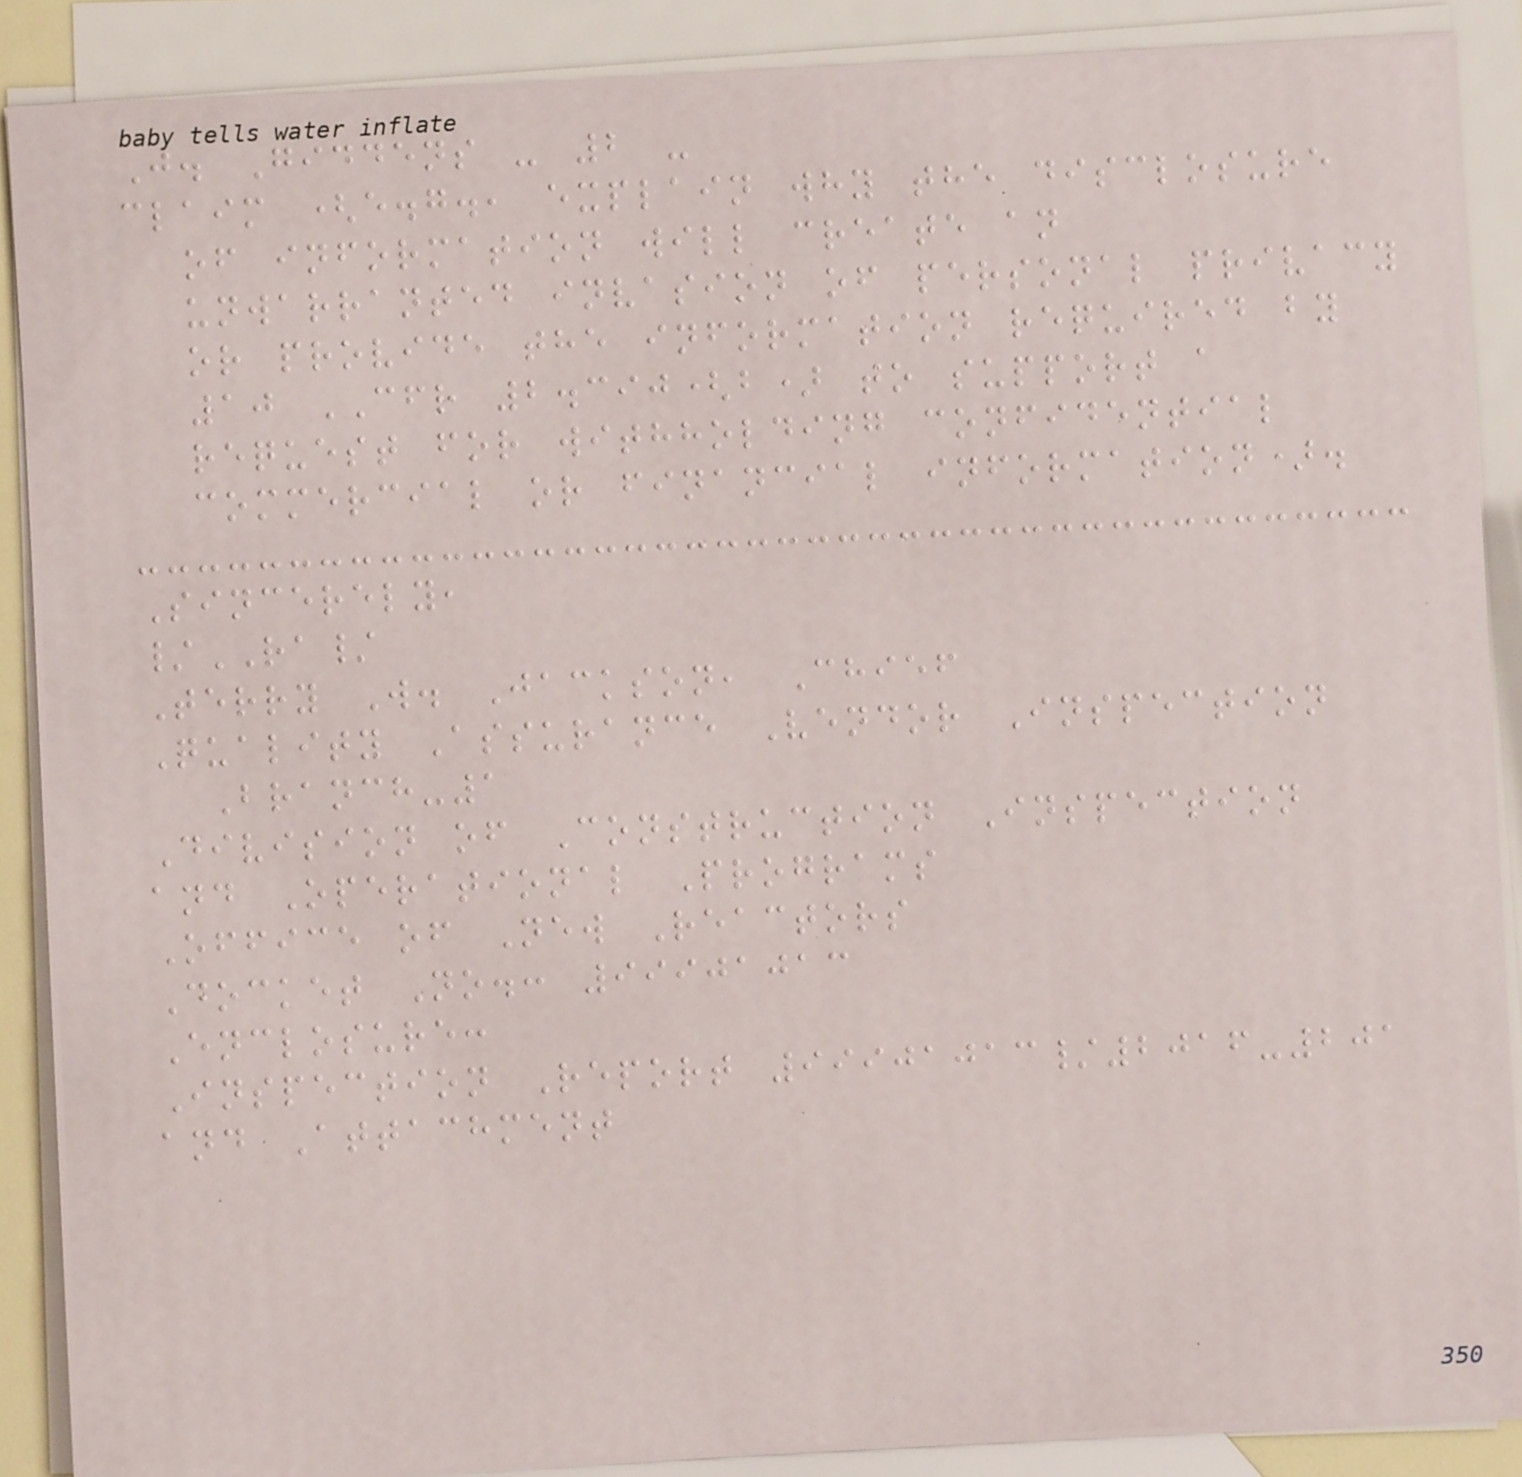J. Giddens - 2 -
claim (e.g., explain why the disclosure
of information will create an
unwarranted invasion of personal privacy
or provide the information required by
10 CFR 2.390(b) to support a
request for withholding confidential
commercial or financial information).
Sincerely,
/RA/
Terry W. Jackson, Chief
Quality Assurance Vendor Inspection
Branch-1
Division of Construction Inspection
and Operational Programs
Office of New Reactors
Docket No.: 99901013
Enclosure:
Inspection Report 99901013/2016-201
and Attachment
